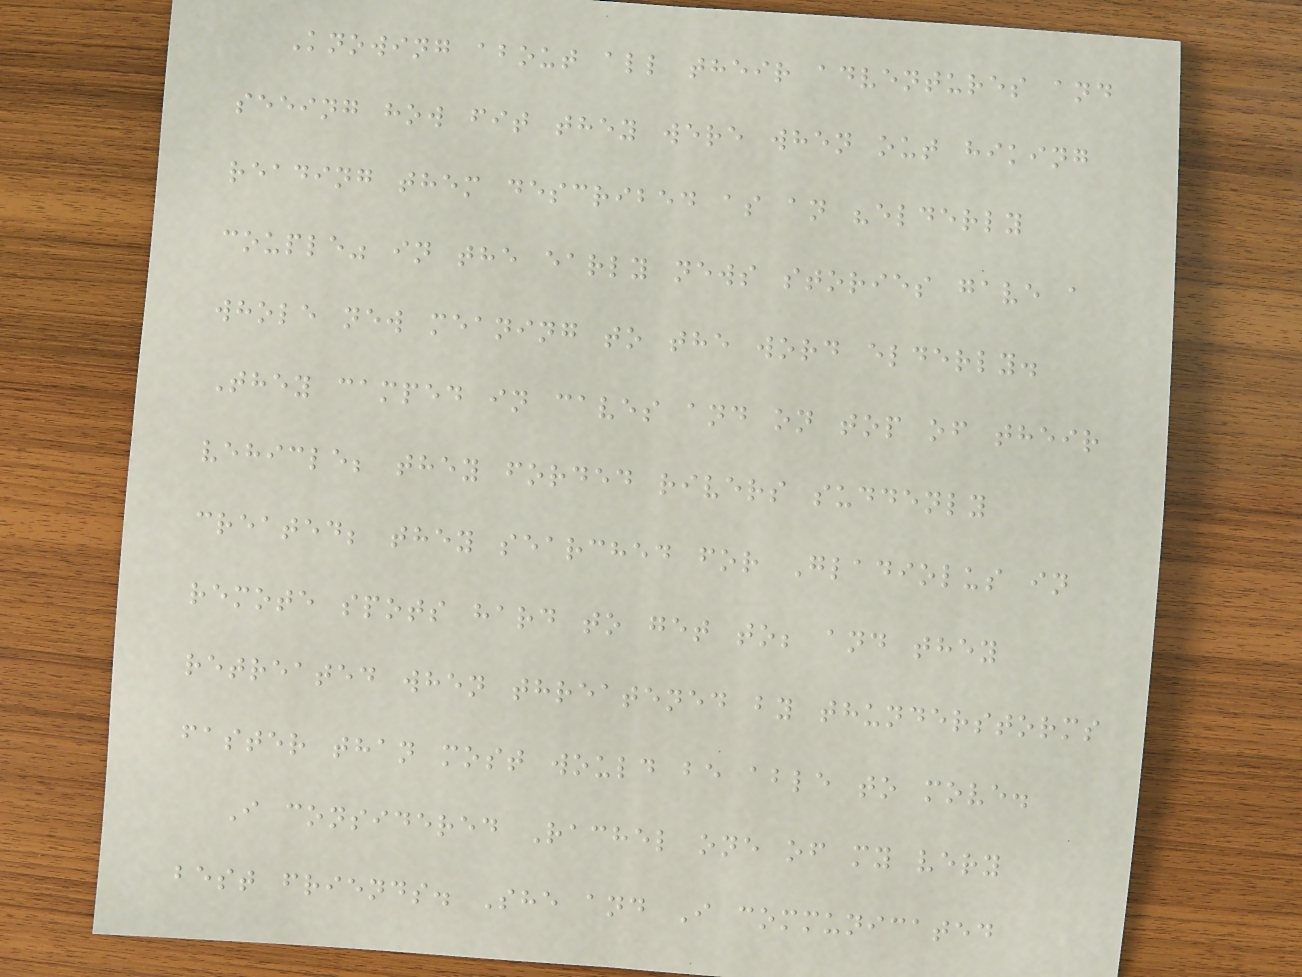Knowing about all their adventures and
seeing how fit they were when out hiking
reading them described as an "elderly
couple" in the early news stories gave a
whole new meaning to the word elderly.
They camped in caves and on top of their
vehicle; they forded rivers suddenly
created; they searched for Gladiolus in
remote spots hard to get to; and they
retreated when threatened by thunderstorms
faster than most would be able to move.
I considered Rachel one of my very
best friends. She and I communicated
